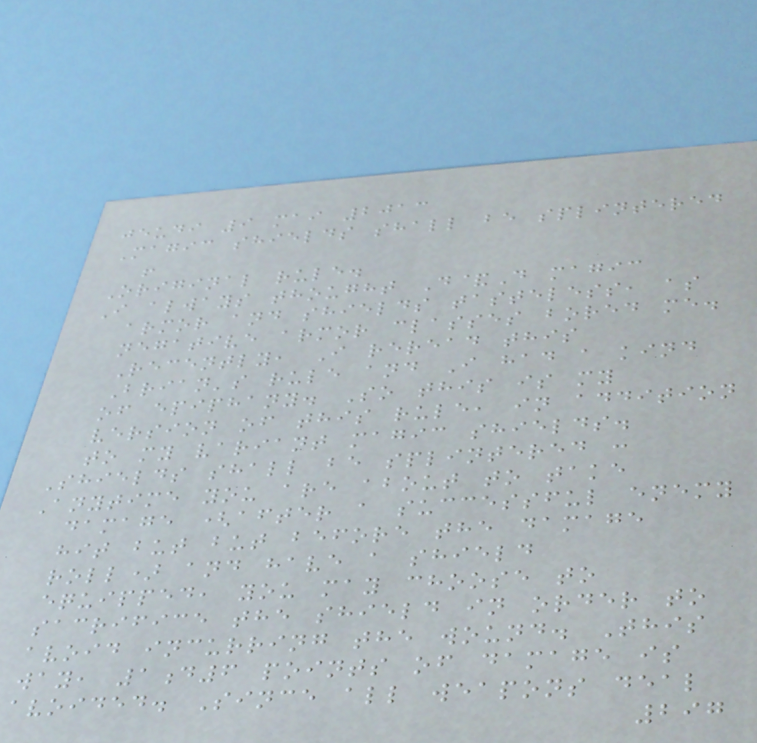jeudi 9 mai 2013
Magic shields shall be splintered
!
Original rule.
I always thought D&D magic
armor and shields tasteless, as
negative armor classes bored me.
Recently, I reread this
Brian's rule and I had a kind
of epiphany. So this is my
version of this rule, in addition
to my variant magic shields.
Shields shall be splintered :
Anytime you are about to take
damage (after a successful enemy
hit but but before the damage
roll) and have a shield
equipped, you may choose to
sacrifice the shield in order to
avoid incurring the wound. This
way, 1d6 points of damage is
avoided. Since all weapons deal
297
